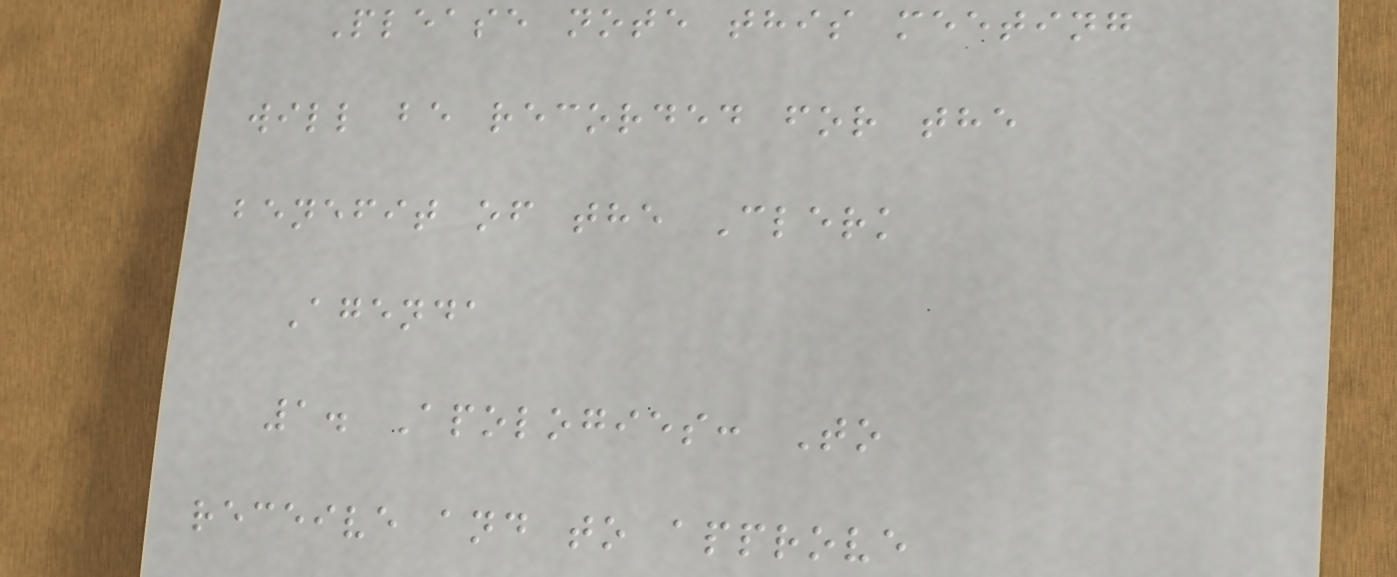Please note this meeting
will be recorded for the
benefit of the Clerk
Agenda
1. Apologies: To
receive and to approve
